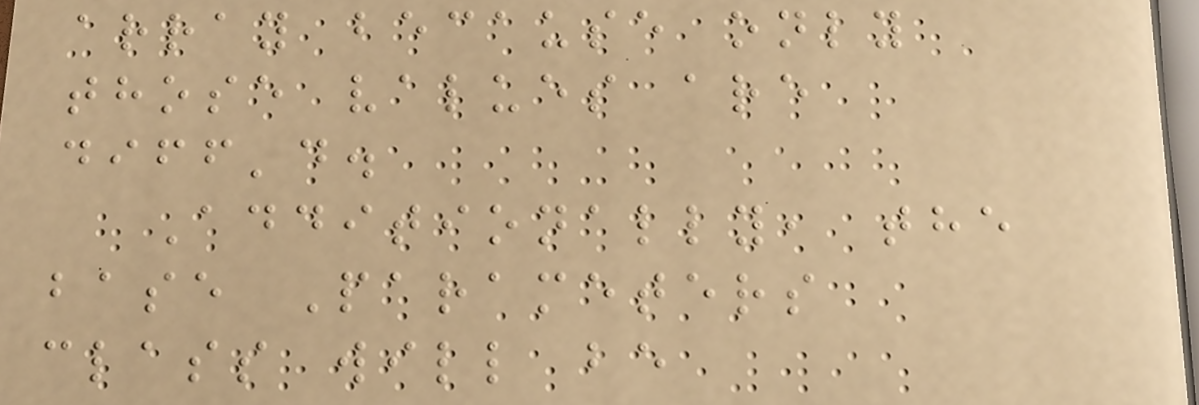array because only
those values are
diff'd.
Additionally, the
base Parameters
class will be
